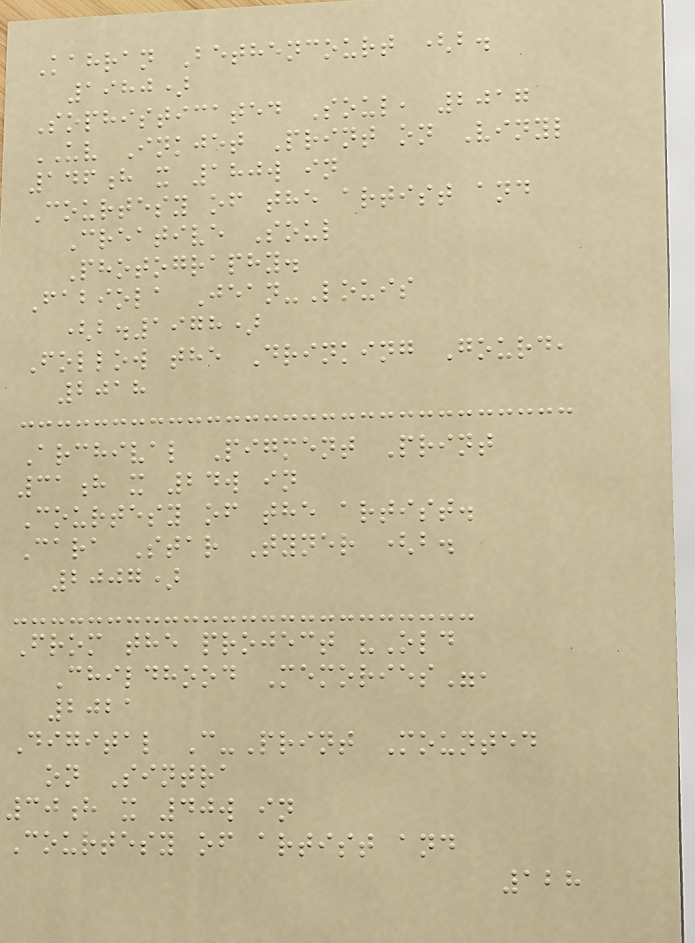Kahran Bethencourt (b.
1980)
Sophisticated Soul, 2017
UV Inkjet Print on Vinyl
146h x 180w in
Courtesy of the artist and
Creative Soul
Photography.
Fabiola Jean-Louis
(b.1978)
Follow the Drinking Gourd,
2018
Archival Pigment Print
31h x 24w in
Courtesy of the artist.
Cara Star Tyner (b.
2007)
From the project "Old
Childhood Memories",
2021
Digital C-Print Mounted
on Sintra
30h x 40w in
Courtesy of artist and
128
